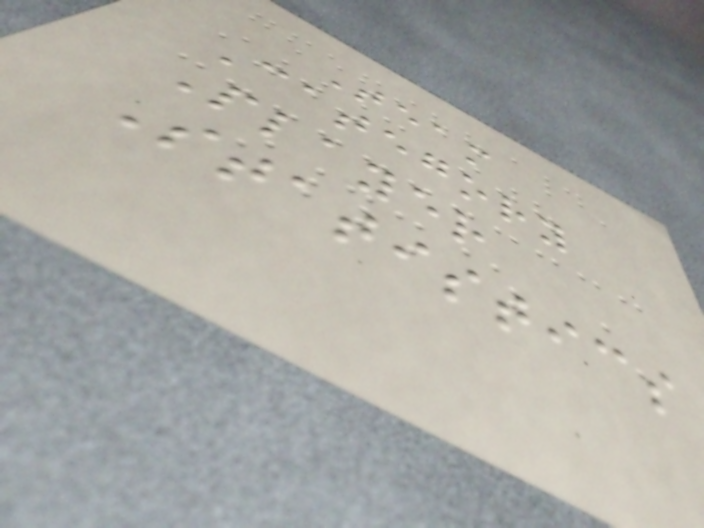Team
Category
Player
Statistics
